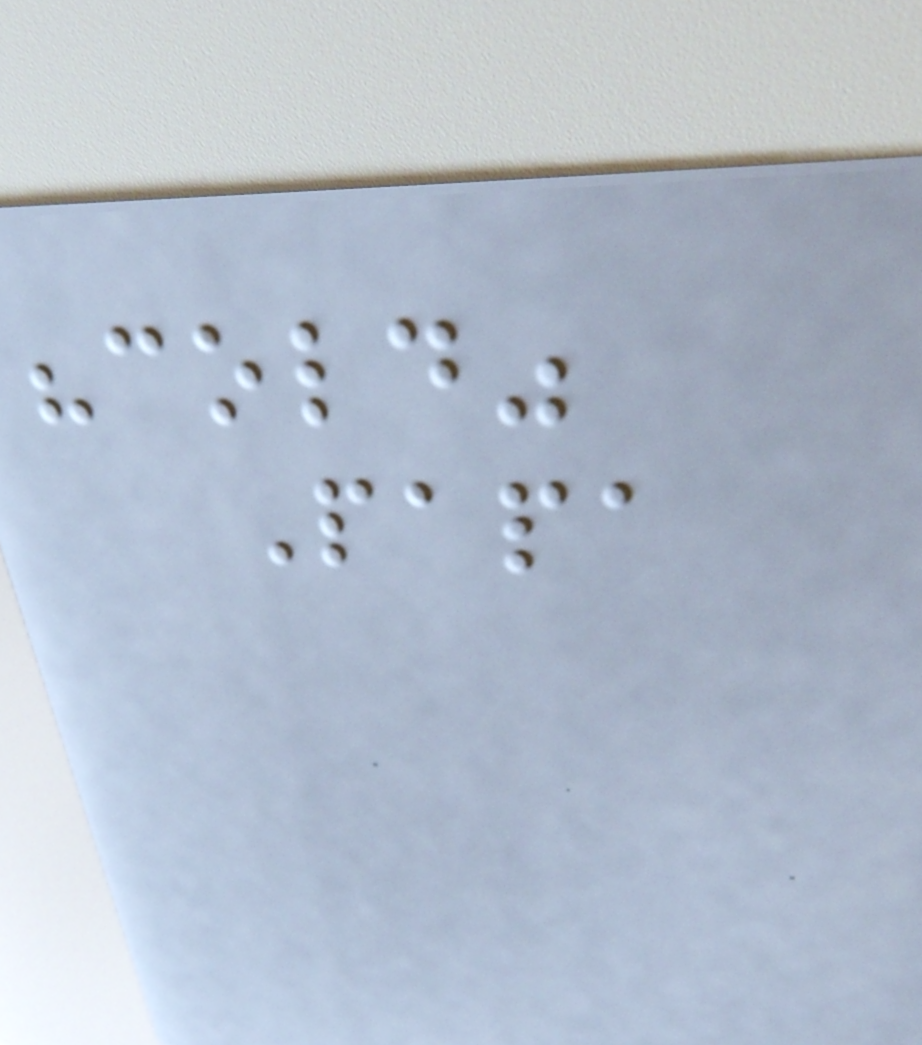"cold"
Papa
